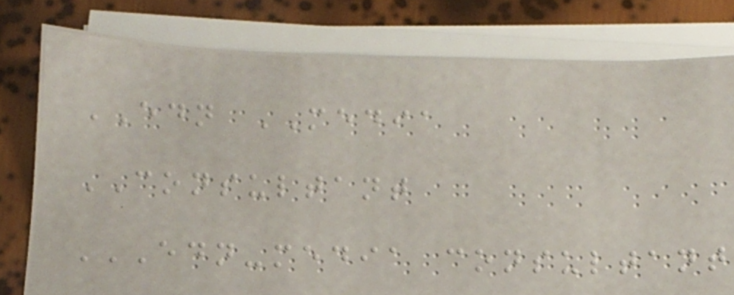EDN MEDIA
CONSULTANT
EDN-MEDIA CONSULTANT
